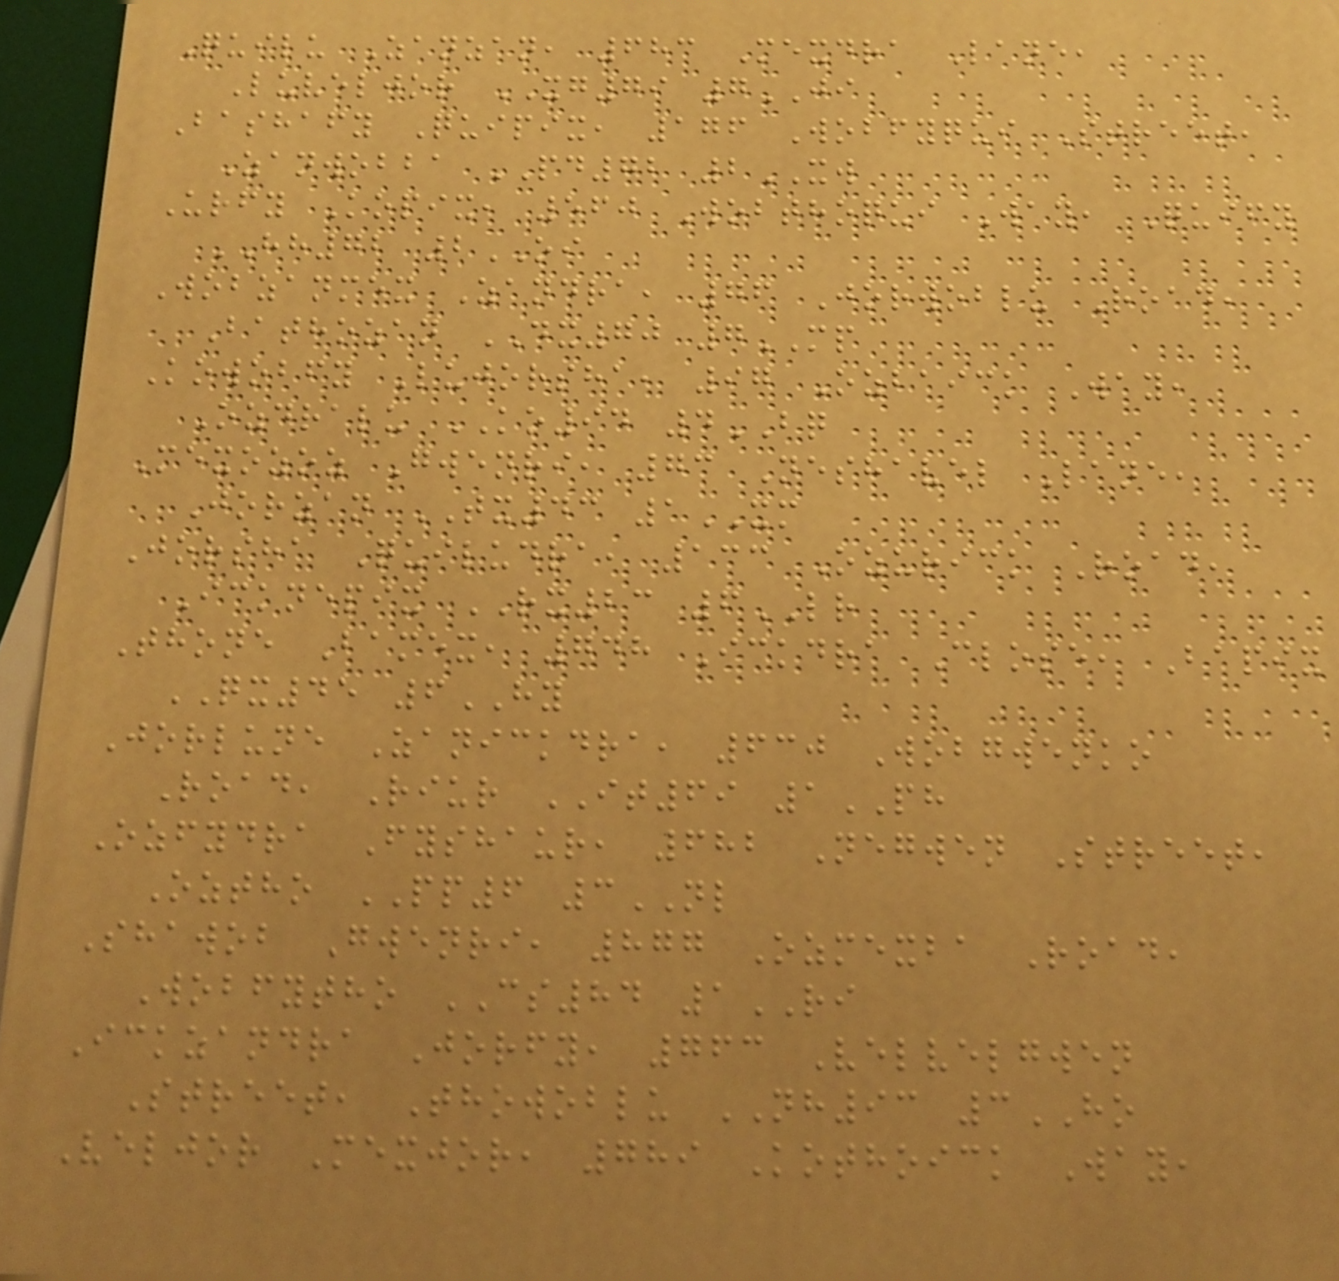Quilu Zanzan, 683 Mexdra Lane,
Luveljor XG79 7JI
Bashafy Quipix, 176 Wobfyqui Street,
Zanwobba PD72 2XW
Urfy Kopix, 560 Wobthoqui Way, Quify
HH72 2OI
Wobzanmex Zandra, 76 Jorwoblu Road,
Bathozan DX70 7MP
Kowobfy Lujorsha, 97 Ozbaick Way,
Ozdralu KO94 4BQ
Mexozoz Gwenri, 73 Neshavel Lane,
Jorzan TX43 1XM
Jorsha Quiludra, 133 Ozurick Road,
Icknepix RX23 6LR
Thone Bamex, 748 Ickdra Close, Bapix
QX45 6HY
Jorlune Zanickdra, 630 Wobgwenko
Road, Riur IT69 1PH
Ozfydra Fyshaur, 682 Negwen Street,
Oztho PP6 3NL
Shawob Gwenri, 877 Ozmexba Road,
Wobfytho CS84 1RI
Ickzandra Jorfy, 763 Velvelgwen
Street, Thowoblu NH93 3HO
Veljor Mexjor, 789 Kothoick Way,
